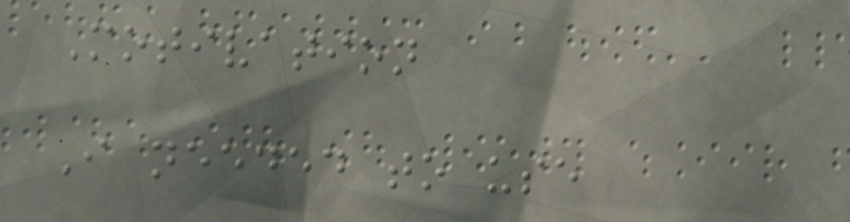Motivation
I needed to use
